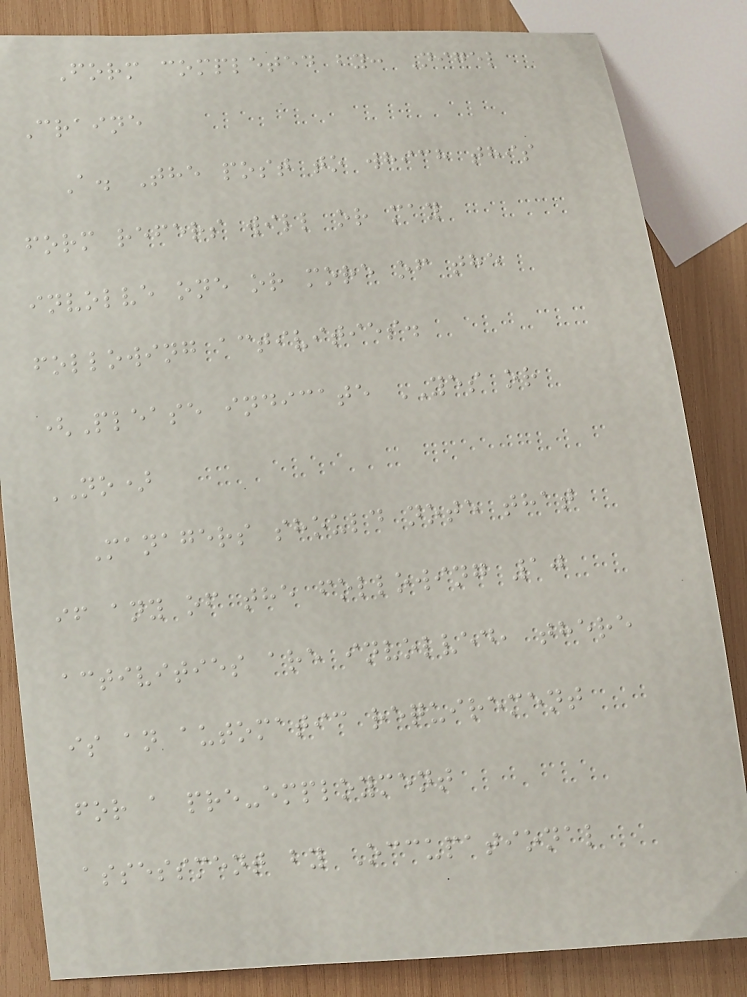Form completed by: Nigel
Craine
A. The post to which this
form refers will or may
involve one or more of the
following activities.
(Please indicate YES or
NO)
Managers should note that
if any of the following 10
activities are involved, there
is an automatic requirement
for a pre-employment
assessment by Occupational
